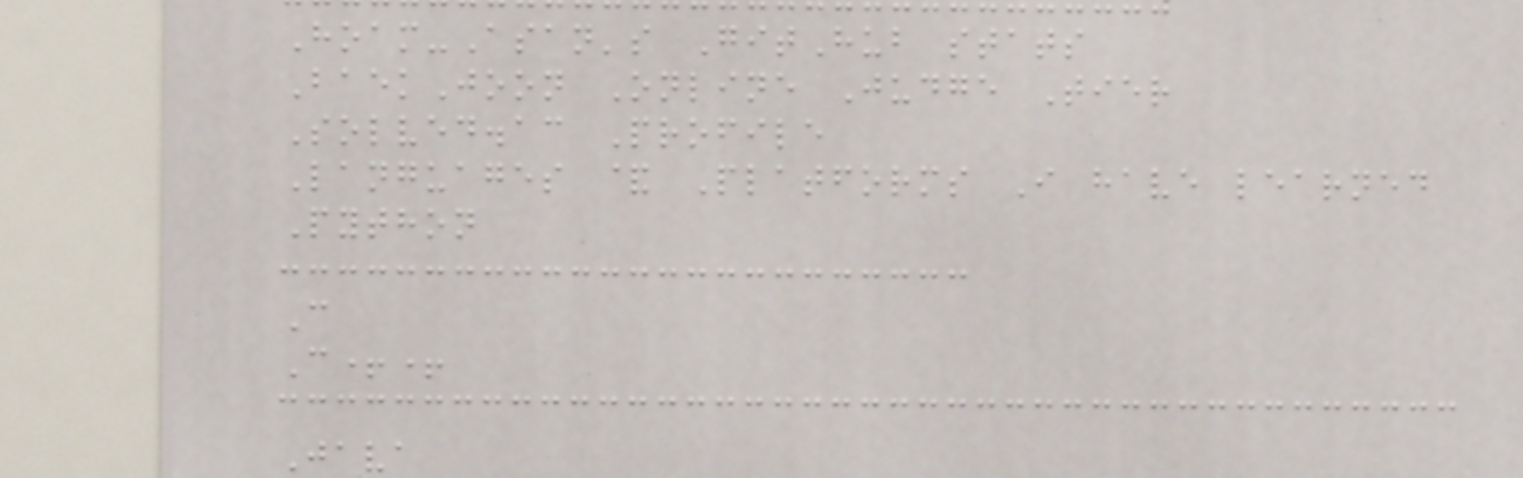Hoam-Asan's GitHub stats
BaekJoon Online Judge Tier
Solved.ac Profile
Languages & Platforms I have learned
Python
C
C++
Java
